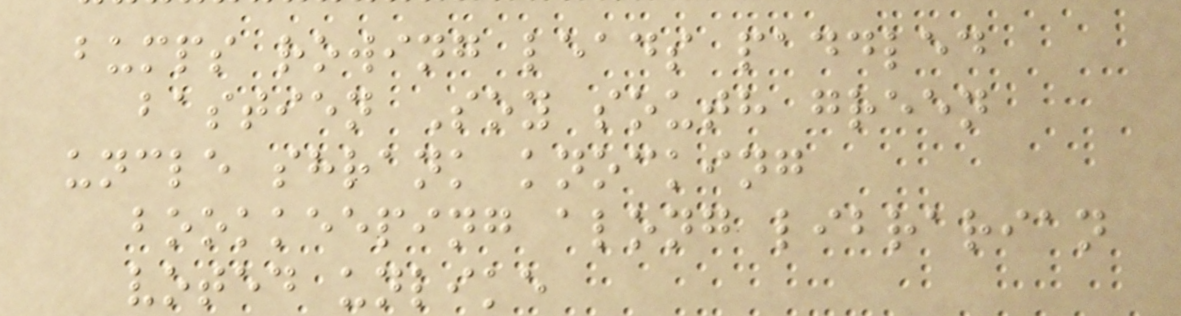bumps rowing leads paddled
bastien Soy south green
uncle shrank knocking
bookkeeping along librarian
voted unlike
